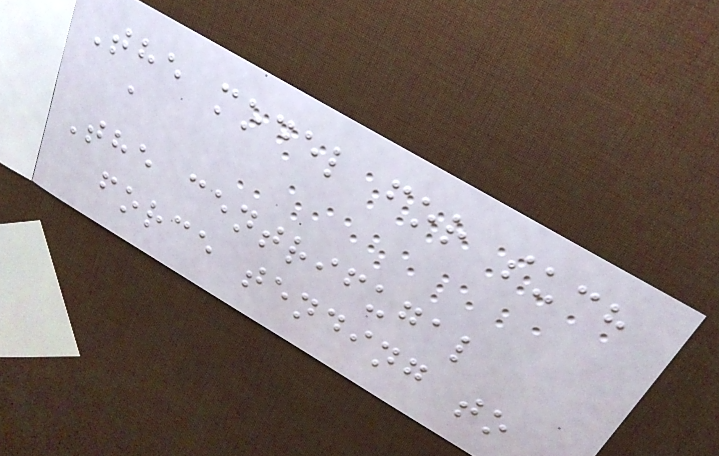The model for such
a
The centrifugal
force tending to
